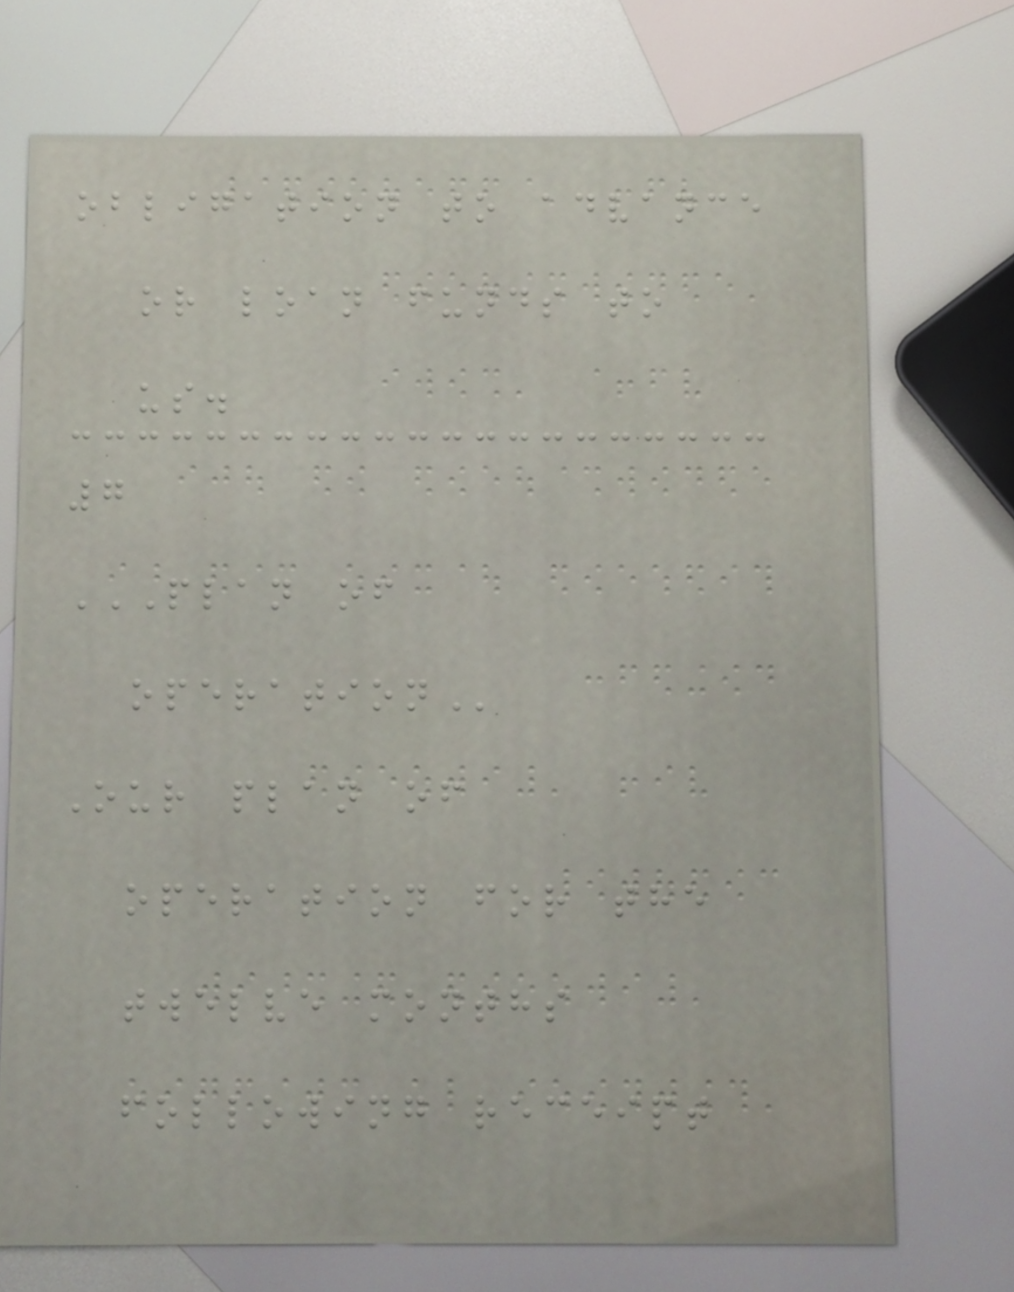obligation to advance
or loan funds to
us.
7
PLAN OF
OPERATION
Our plan of
operation for the
twelve months
following receipt
